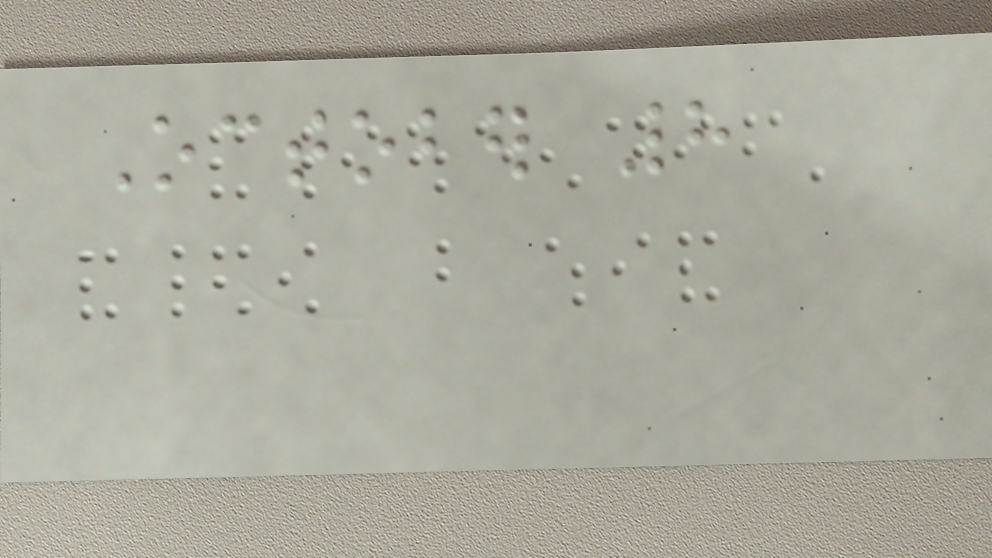October 8
